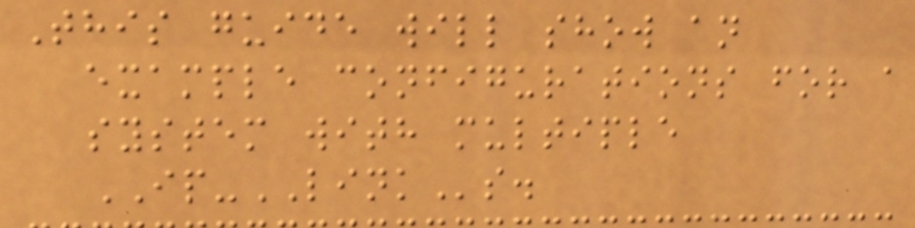This guide will show an
example configurations for a
system with multiple
IP-LINKs.
